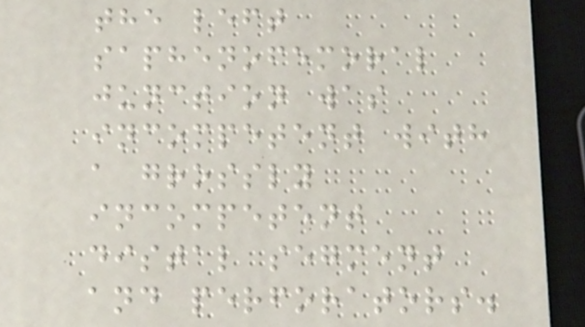the left
saphenofemoral
junction was
incompetent with
a grossly
incompetent
distal segment
and perforators.
